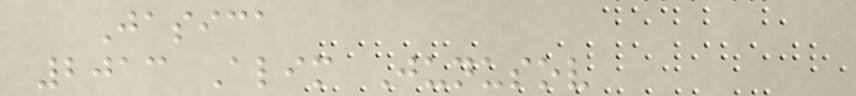Jasica
2013 Alim Junusov
